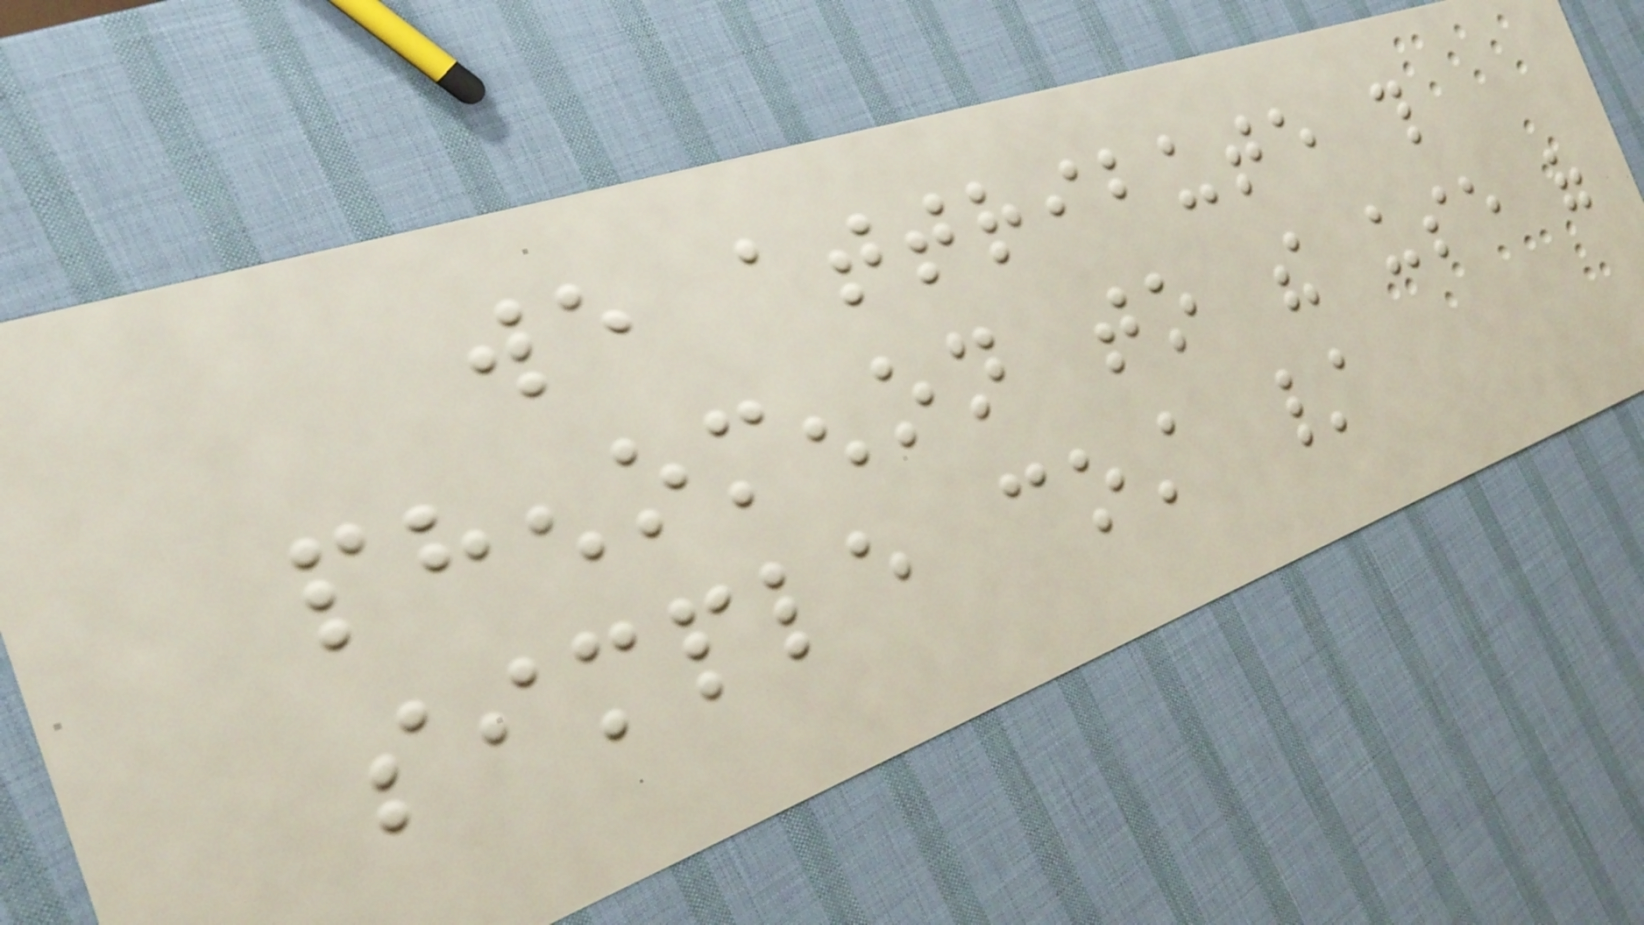we attribute this
phenomenon to the use of
simple cost /
